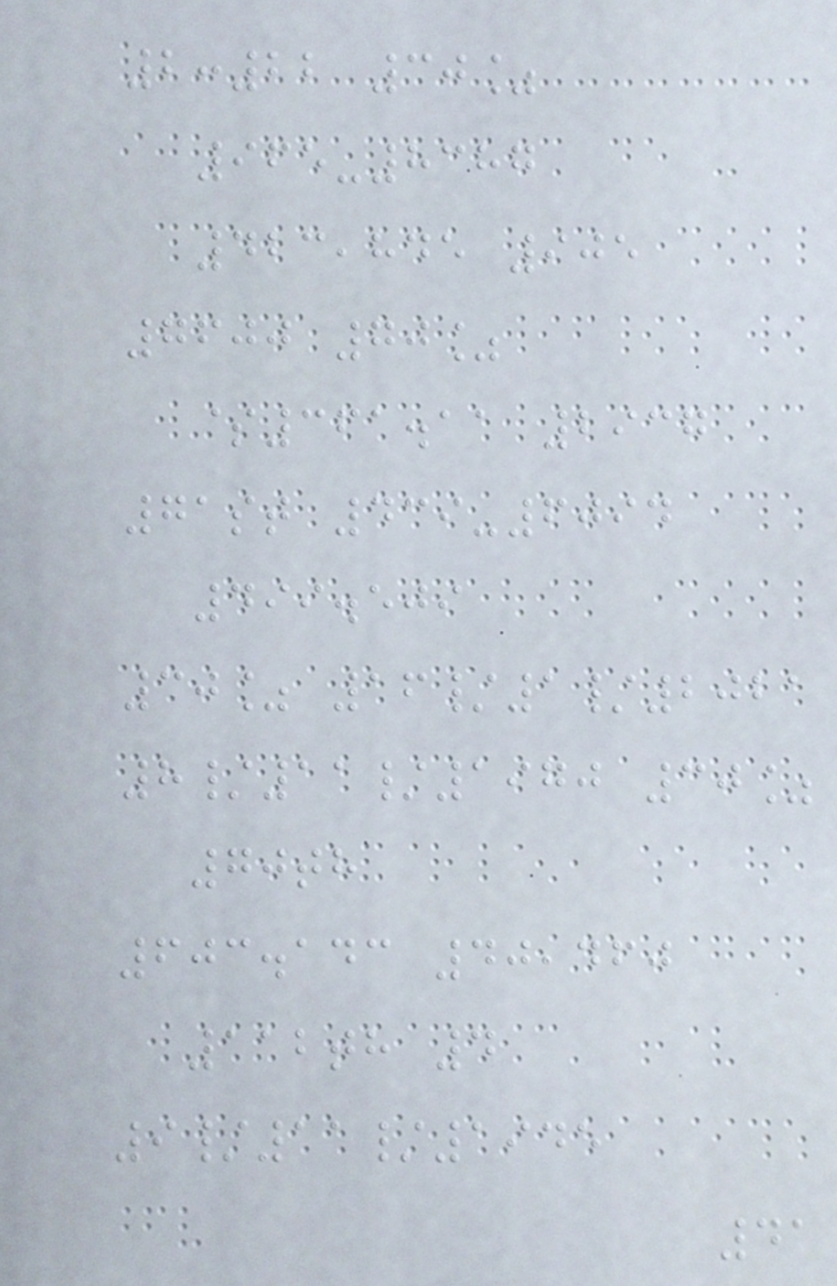2:22 30%
965-8387
423,845 905
7600 70%
$361.11 2937
71st 439-6094
499.509
30% 16/1/2021
8/11/1970 30%
70th
603.143 40,460
112th 4
9/11/1945
41
